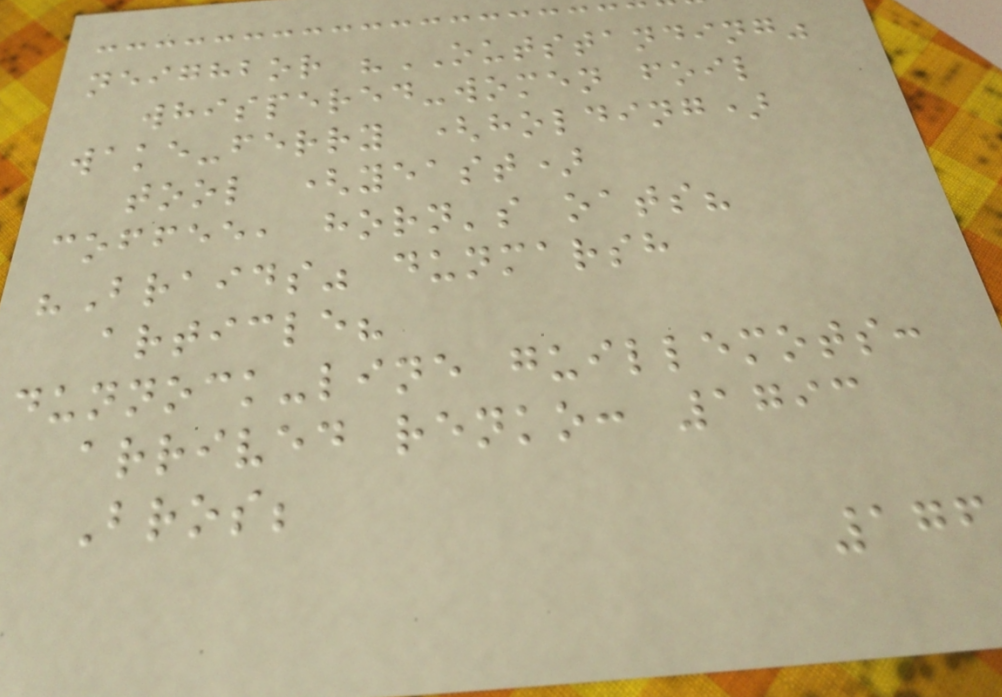neighbor "OUTSTANDING"
whispered-women foil
wake-ferry (holding)
tool (yeast)
coffee, horn's oats?
"Braids" dunmarsh
article?
dunnock-line guillemots:
arrived renko: 1793
Bros;
176
